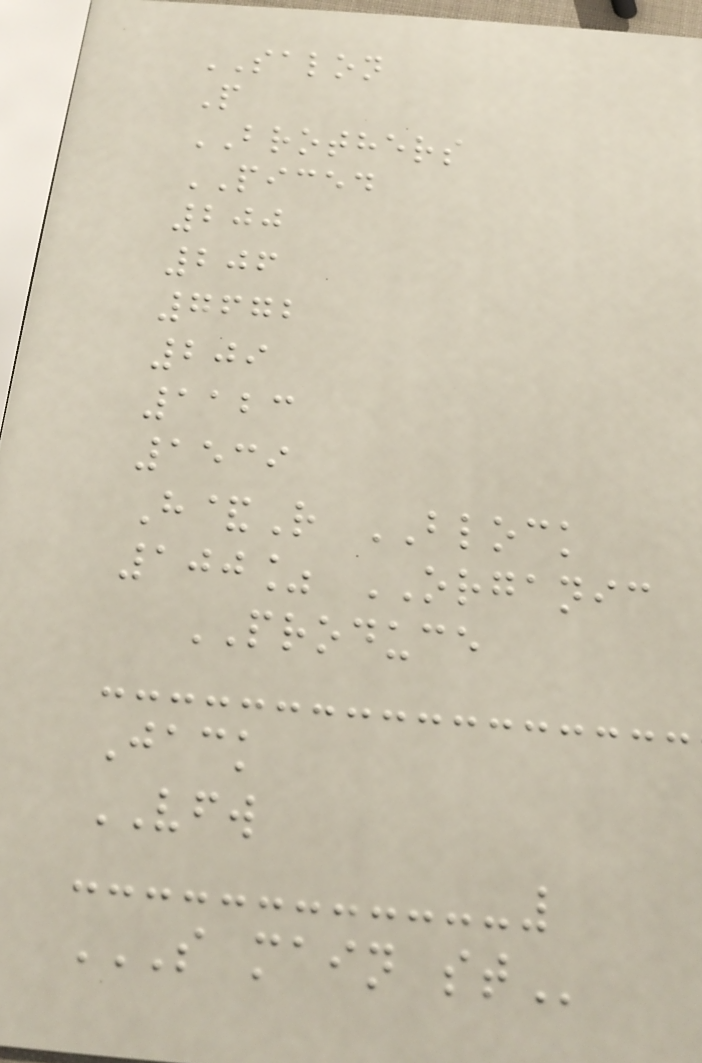SALON
P
BROTHERS
PICED
200
206
7672
209
1123
1539
H&R BLOCK
100% ORGANIC
PRODUCE
Jack
VFW
S MAIN ST
